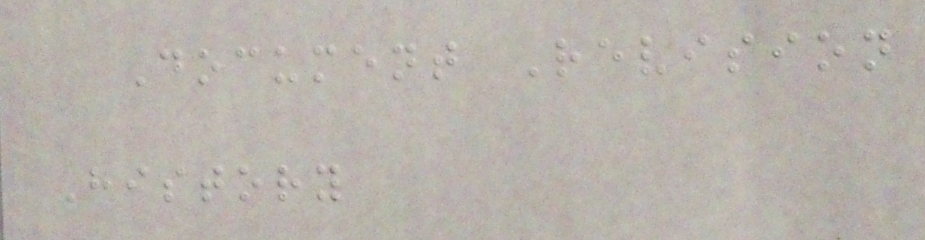Document Revision
History
